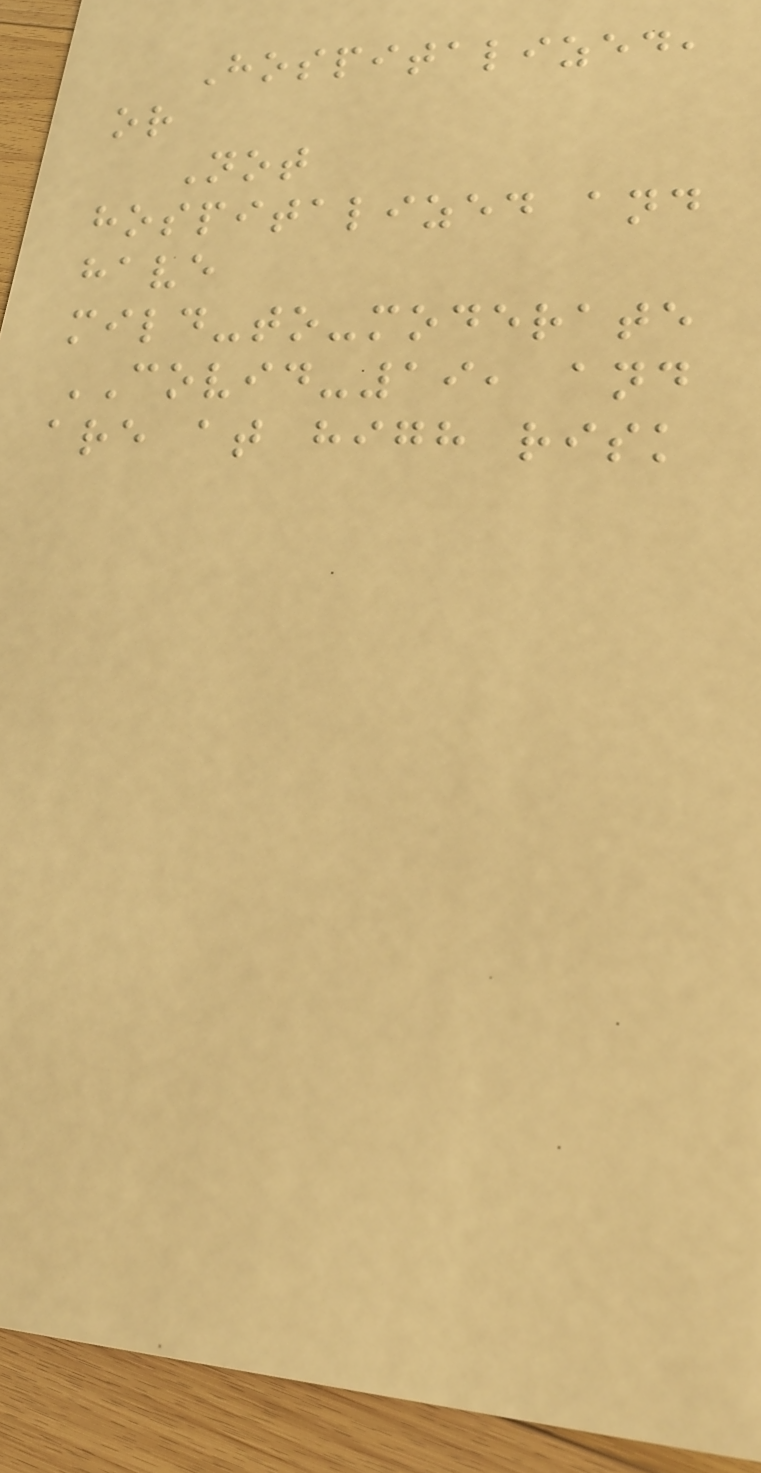Hospitalized,
or
Not
hospitalized and
have
mild-to-moderate
COVID-19, and
are at high risk
